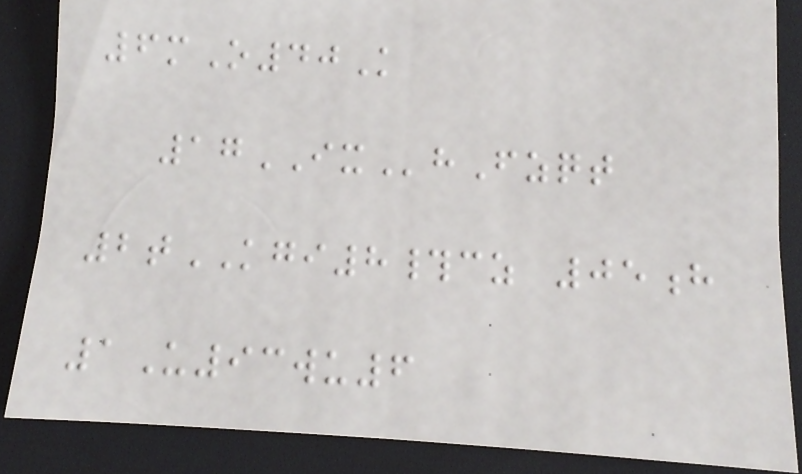6mO40K
17IXhFzqt
2tKGI8#cz 05h
1U93wu6
